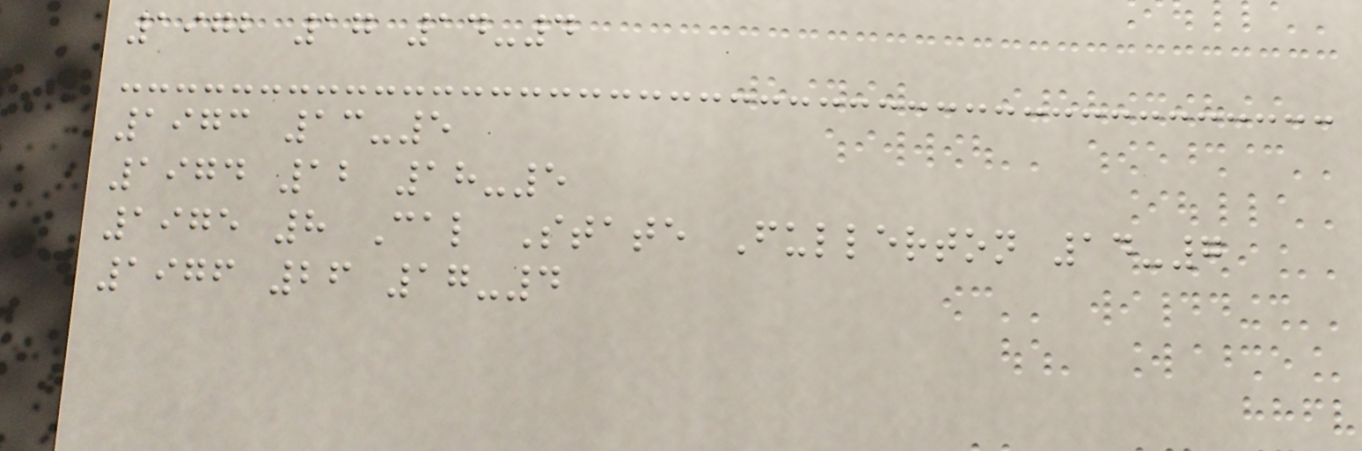1972 17 14-4
1973 13-5
1974 12 18-5
1975 8 Cal State Fullerton 14-7
1976 26 17-4
